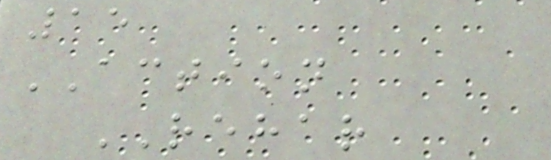15
ACTION
REHAR
